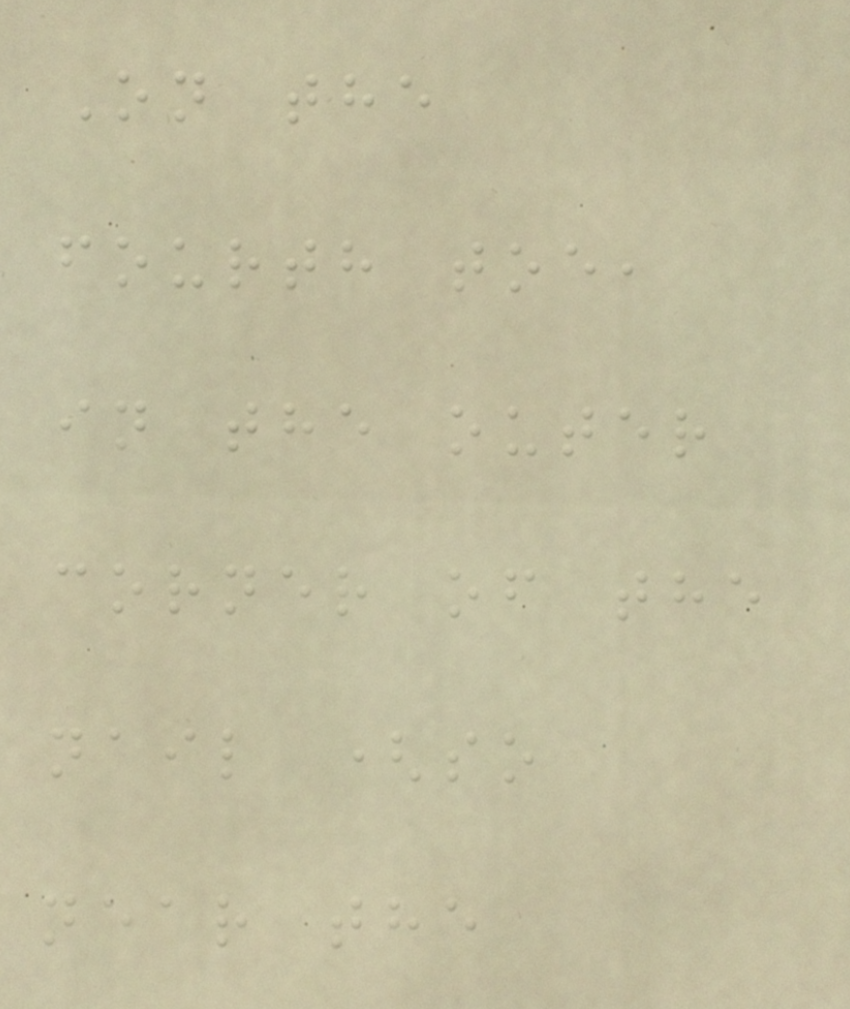On the
fourth toe,
in the outer
corner of the
nail (so
near the
